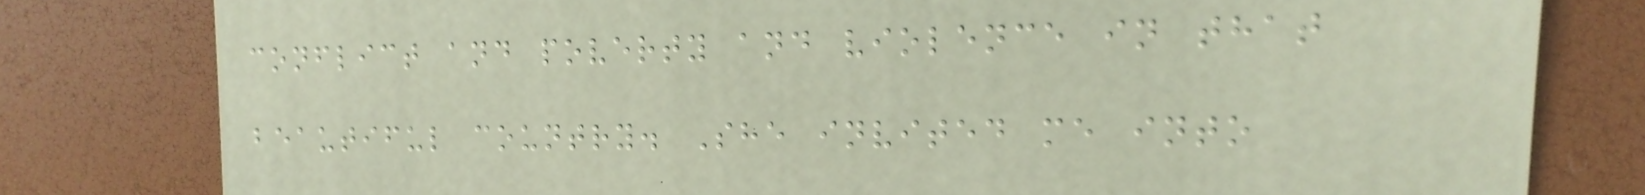conflict and poverty and violence in that
beautiful country. She invited me into
